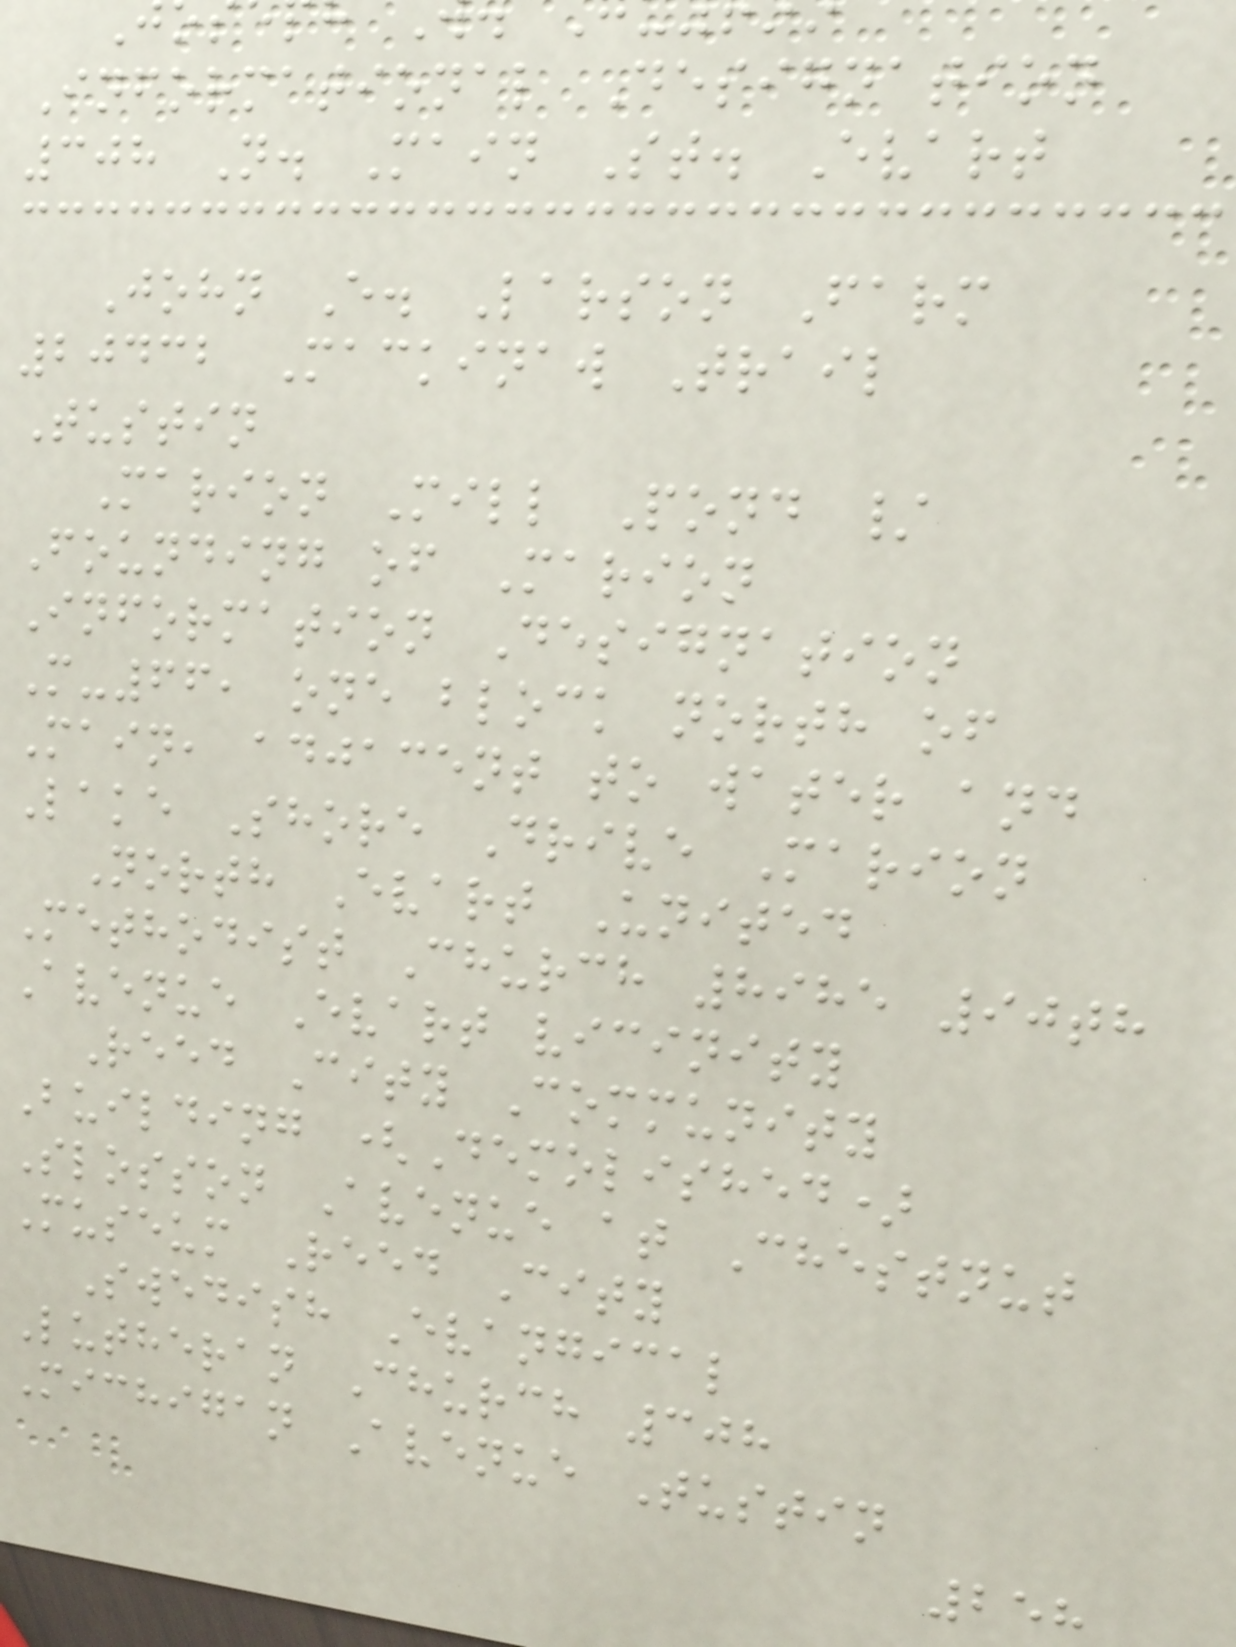Informational Designation
308 N. Main St. Evart
John E. Larson Farm
20432 Mackinaw Trail
Tustin
Marion Mill Pond /
Founding of Marion
Information Designation
M-66, one block north of
Main, adjacent to water and
Lake Shore Drive Marion
North Evart United
Methodist Church 8985 90th
Avenue Evart vicinity
Reed City Community
Building (Demolished)
Slosson Avenue at Chestnut
Museum Reed City
Swedish Evangical
Lutheran Church 308
Michigan Avenue Tustin
258
